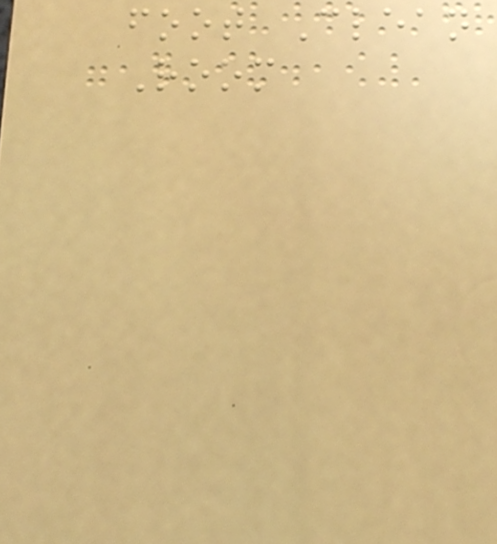foot Clean
Room
